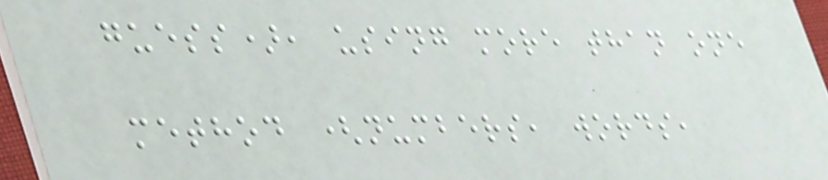guess), using more than one
method (numbers, words,
